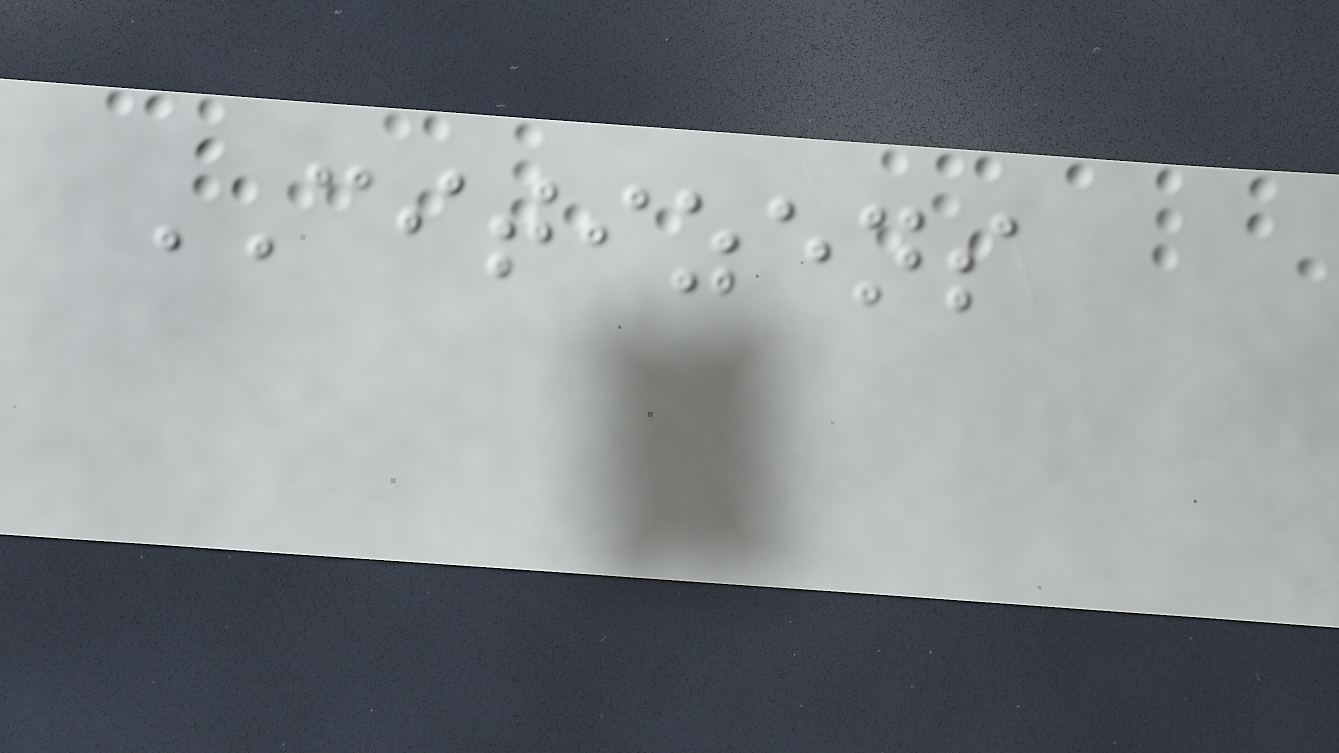CITIZENS
